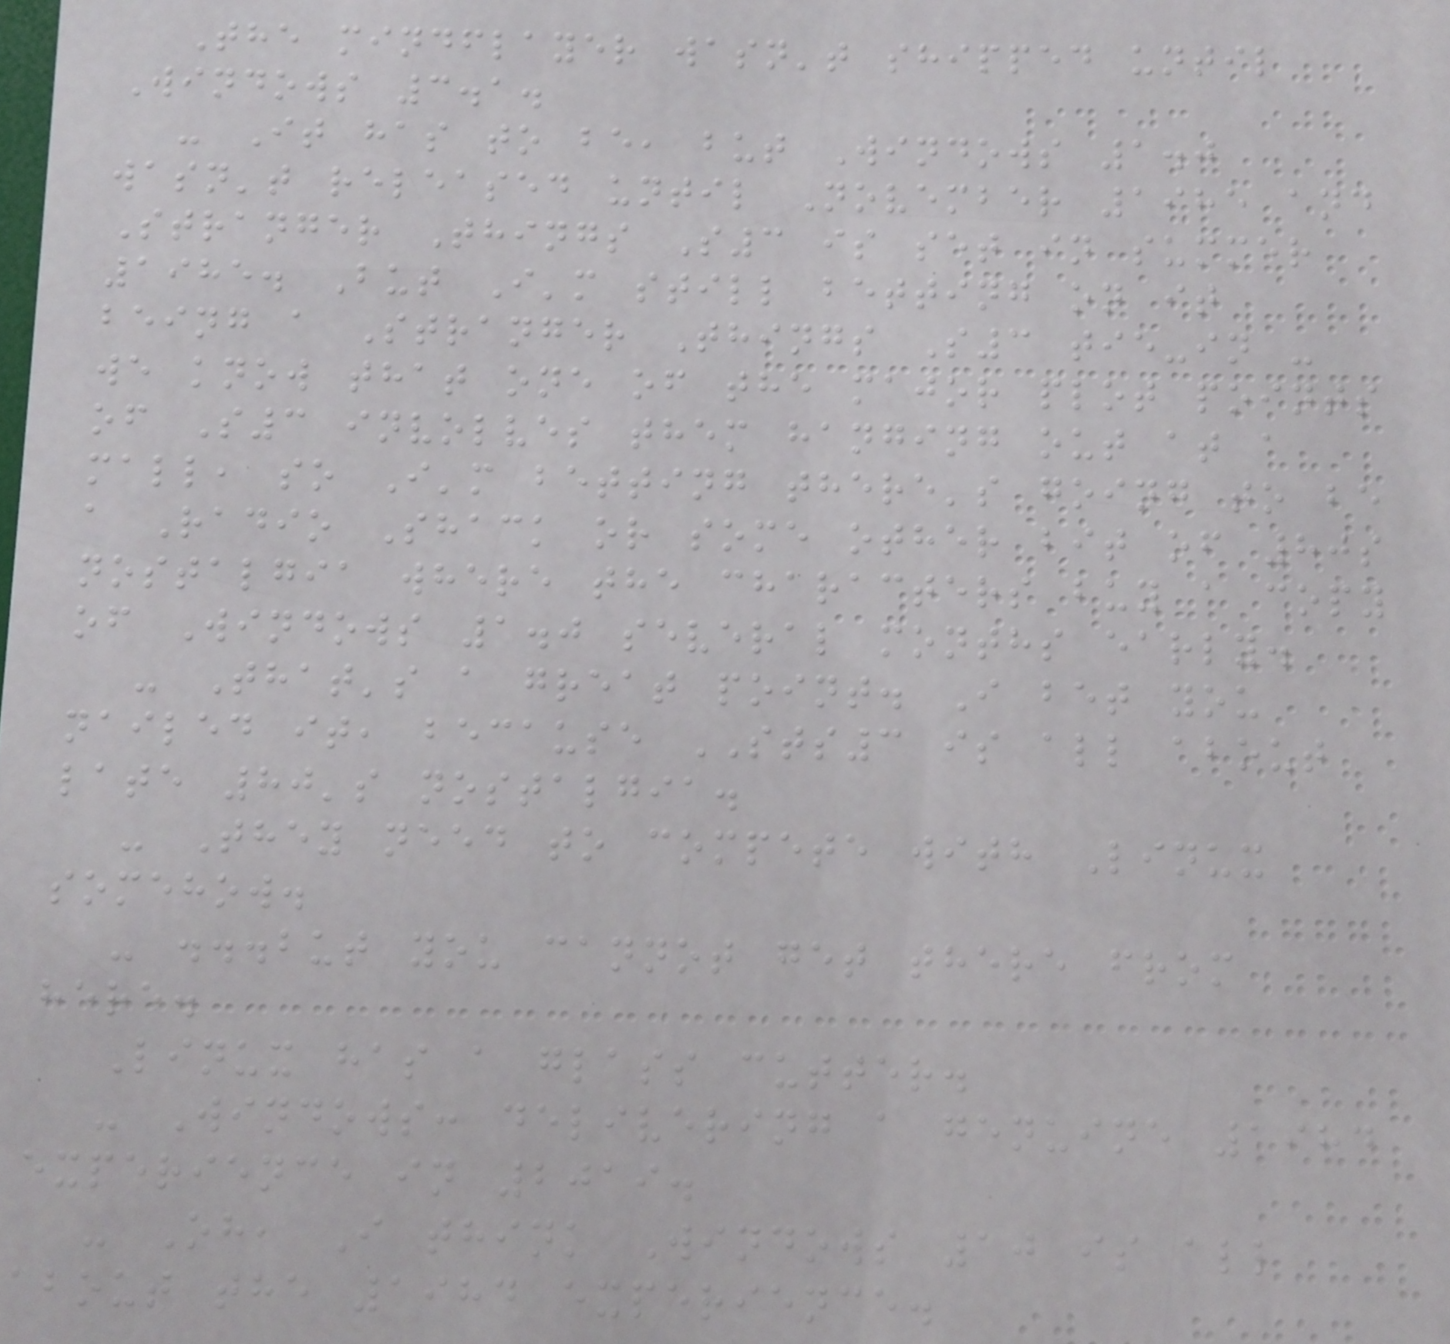The mindflayer wasn't shipped until
Windows 3.1.
- It has to be, but Windows 1.0
wasn't released until November 1985 and
Stranger Things S3 is set in summer
1985. But I'm still betting on it
being a Stranger Things S3 tie-in -
we know that one of the major plot points
of S3 involves them hanging out at a
mall, so I'm betting there's going to be
a Radio Shack or some other bit of 80s
nostalgia where the characters buy a copy
of Windows 1.0 several months early.
- That's a great point. I bet you
nailed it, because STS3 is all about
late 80's nostalgia.
- They need to compete with Linux
somehow.
- ...but you cannot get there from
here.
Linux has a glass cutter.
- Windows: delivering a genuine 1984
experience in 2019.
- Oh, I think Windows 10 is all
about the 1984 experience.
